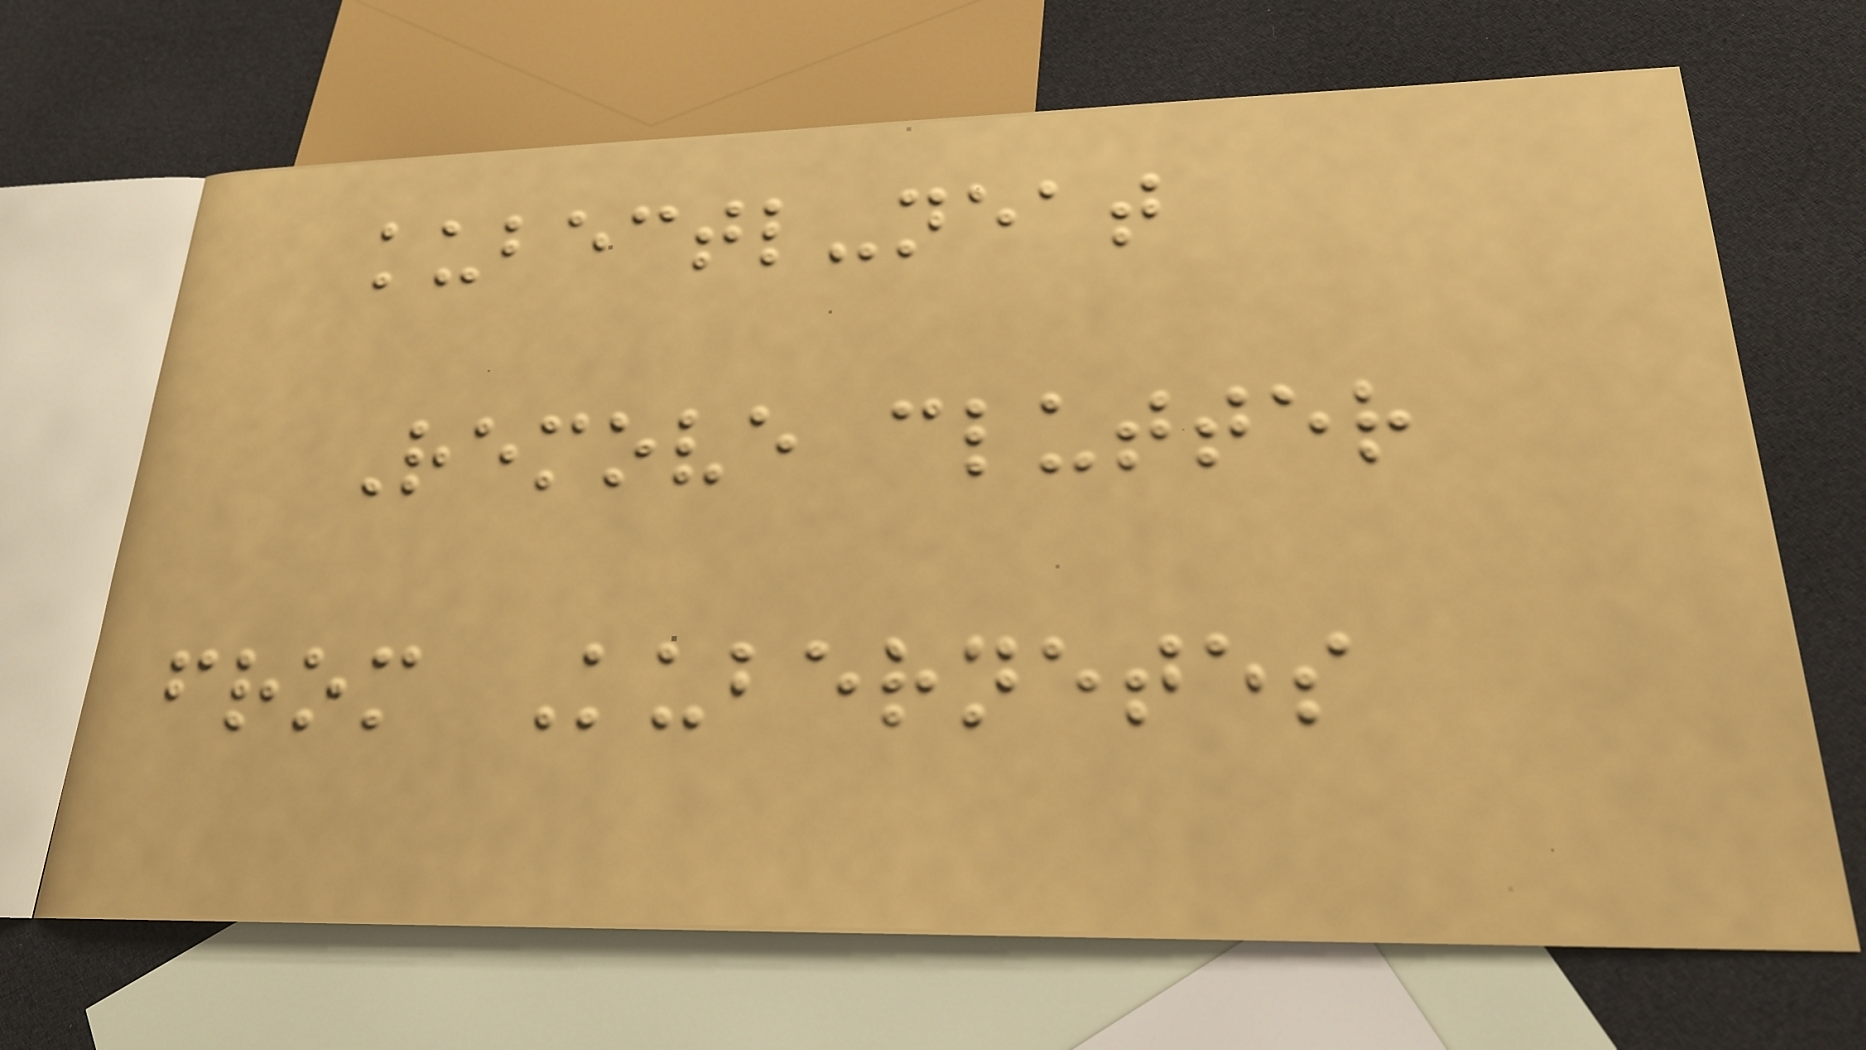kubectl-neat
Remove clutter
from Kubernetes
